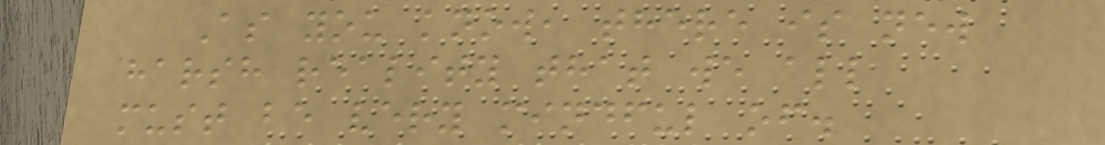As you know, there is new
harsh reality that we all
must be very mindful of.
